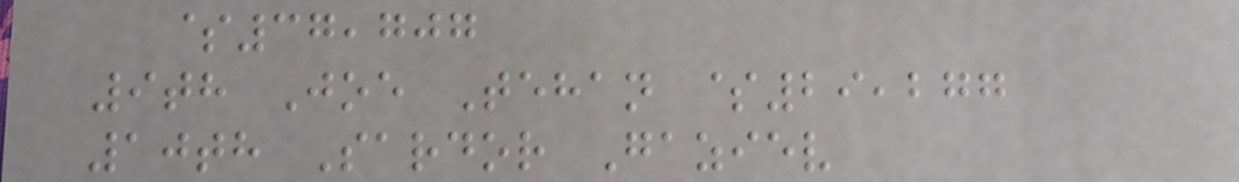$37,707
9th Joe Tehan $29,277
10th Sardor Gaziev
